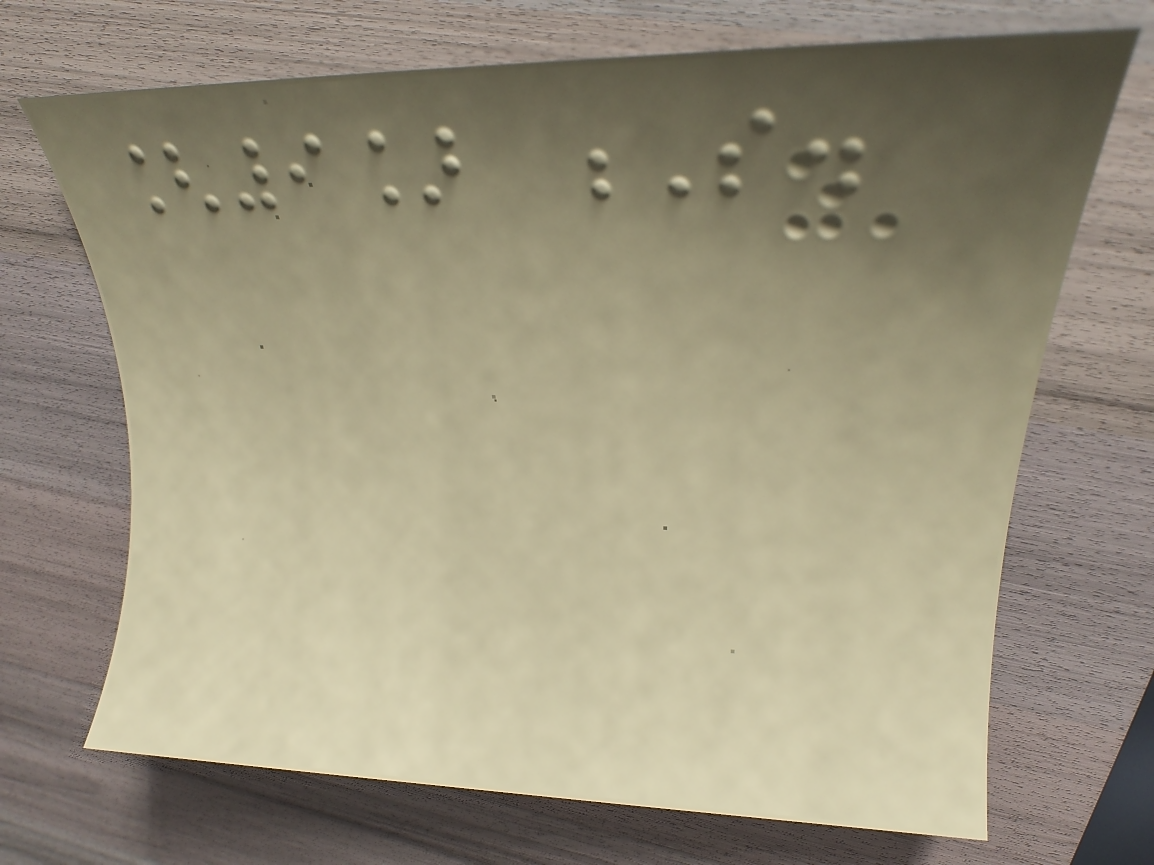[9] S.
